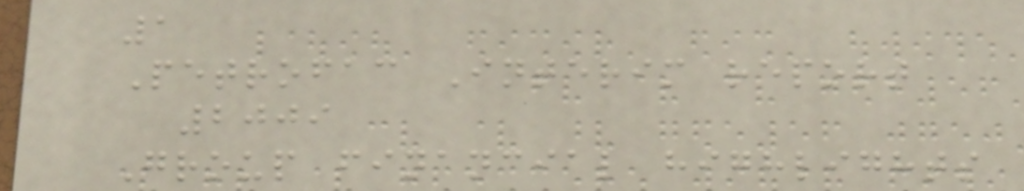1
Petrofac Interim report
2009
Group financial highlights
